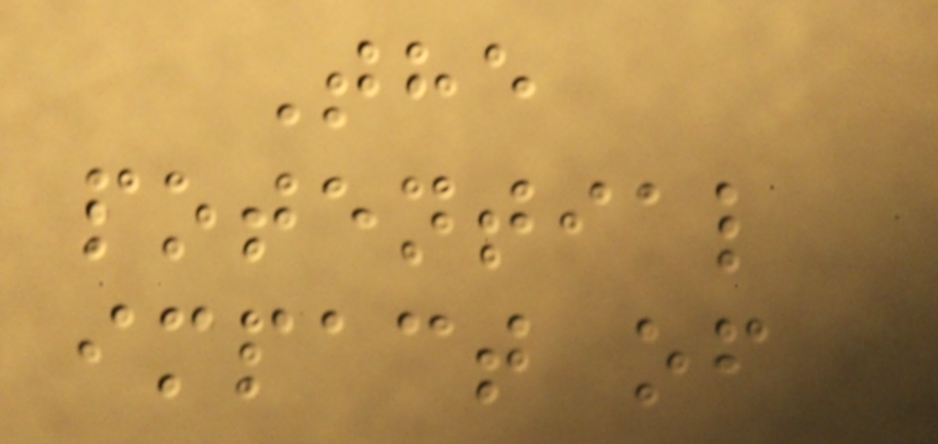The
potential
impact of
